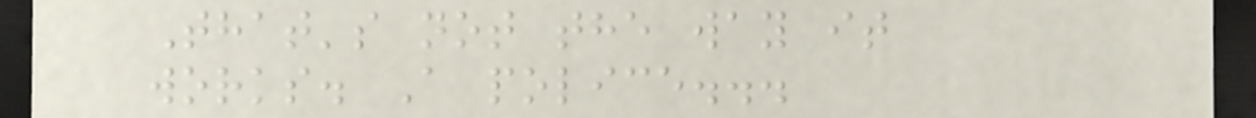That's not the way it
works. A police...
